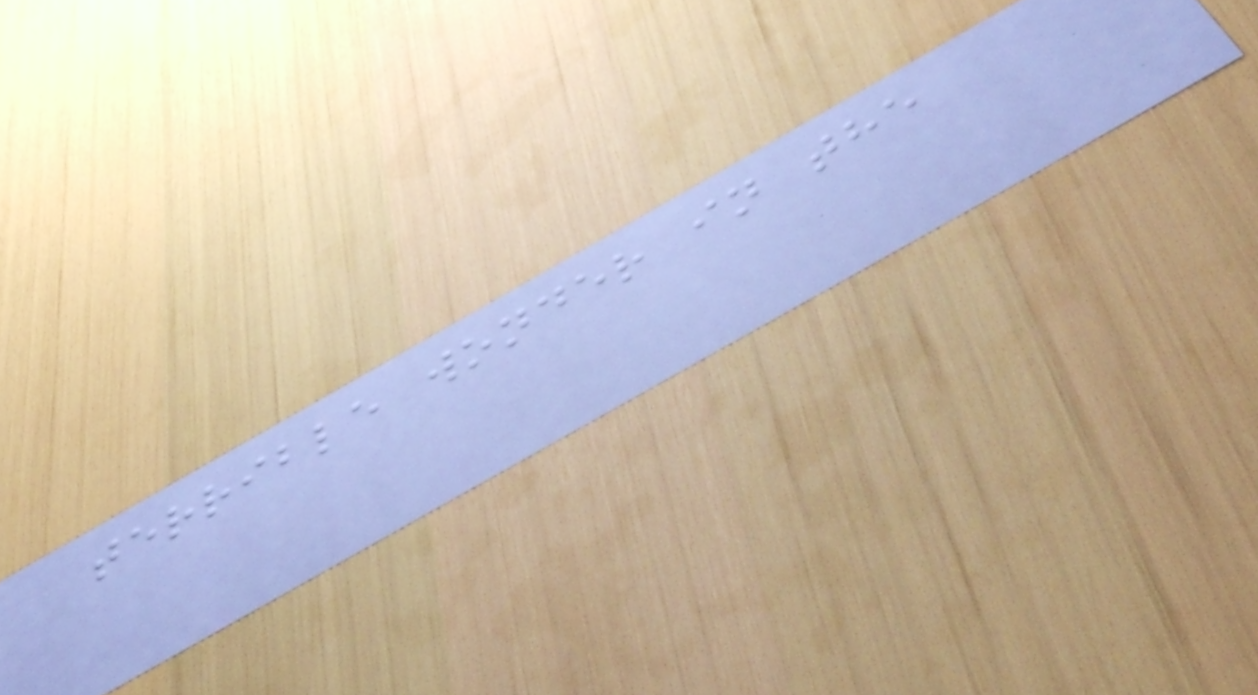terrible wonder in the
